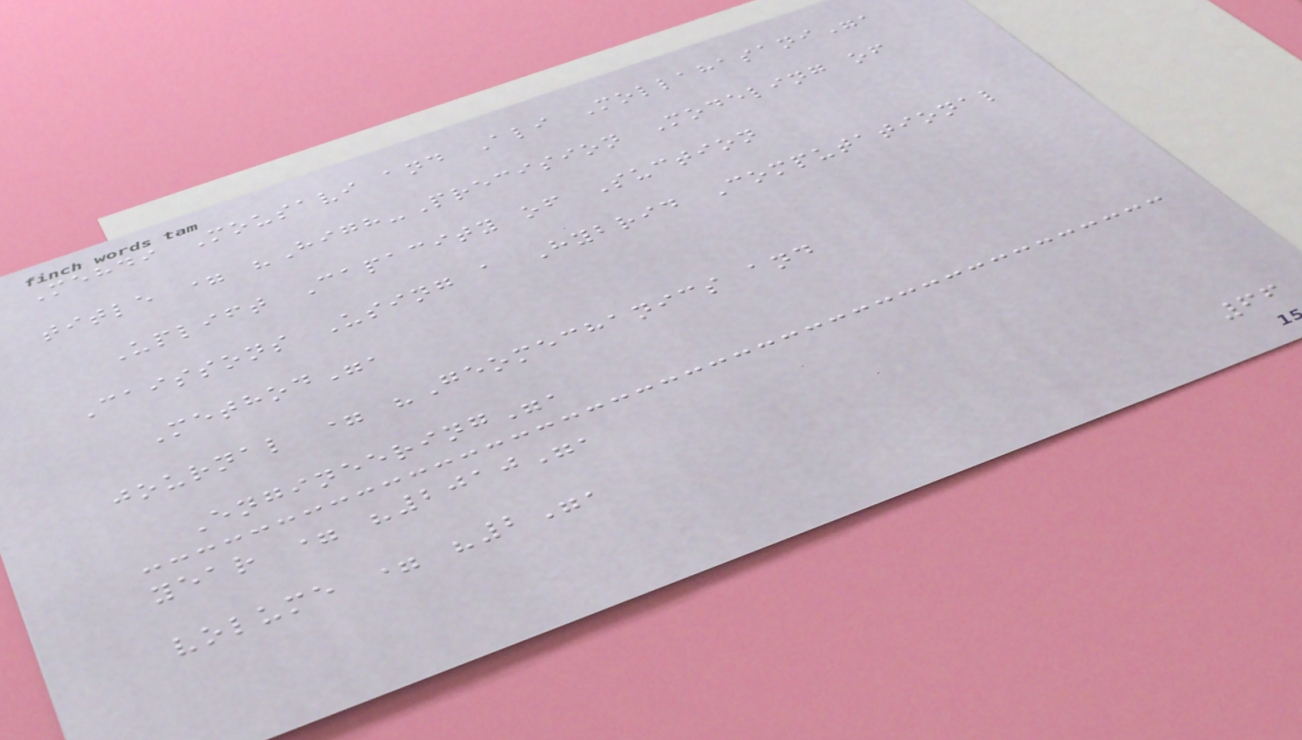Mehdi Mousavi and Ali Mollahasani",
title = "High-Precision Modeling of
Uplift Capacity of Suction
Caissons Using a Hybrid Computational
Method",
journal = "Geomechanics and
Engineering",
year = "2010",
volume = "2",
66
